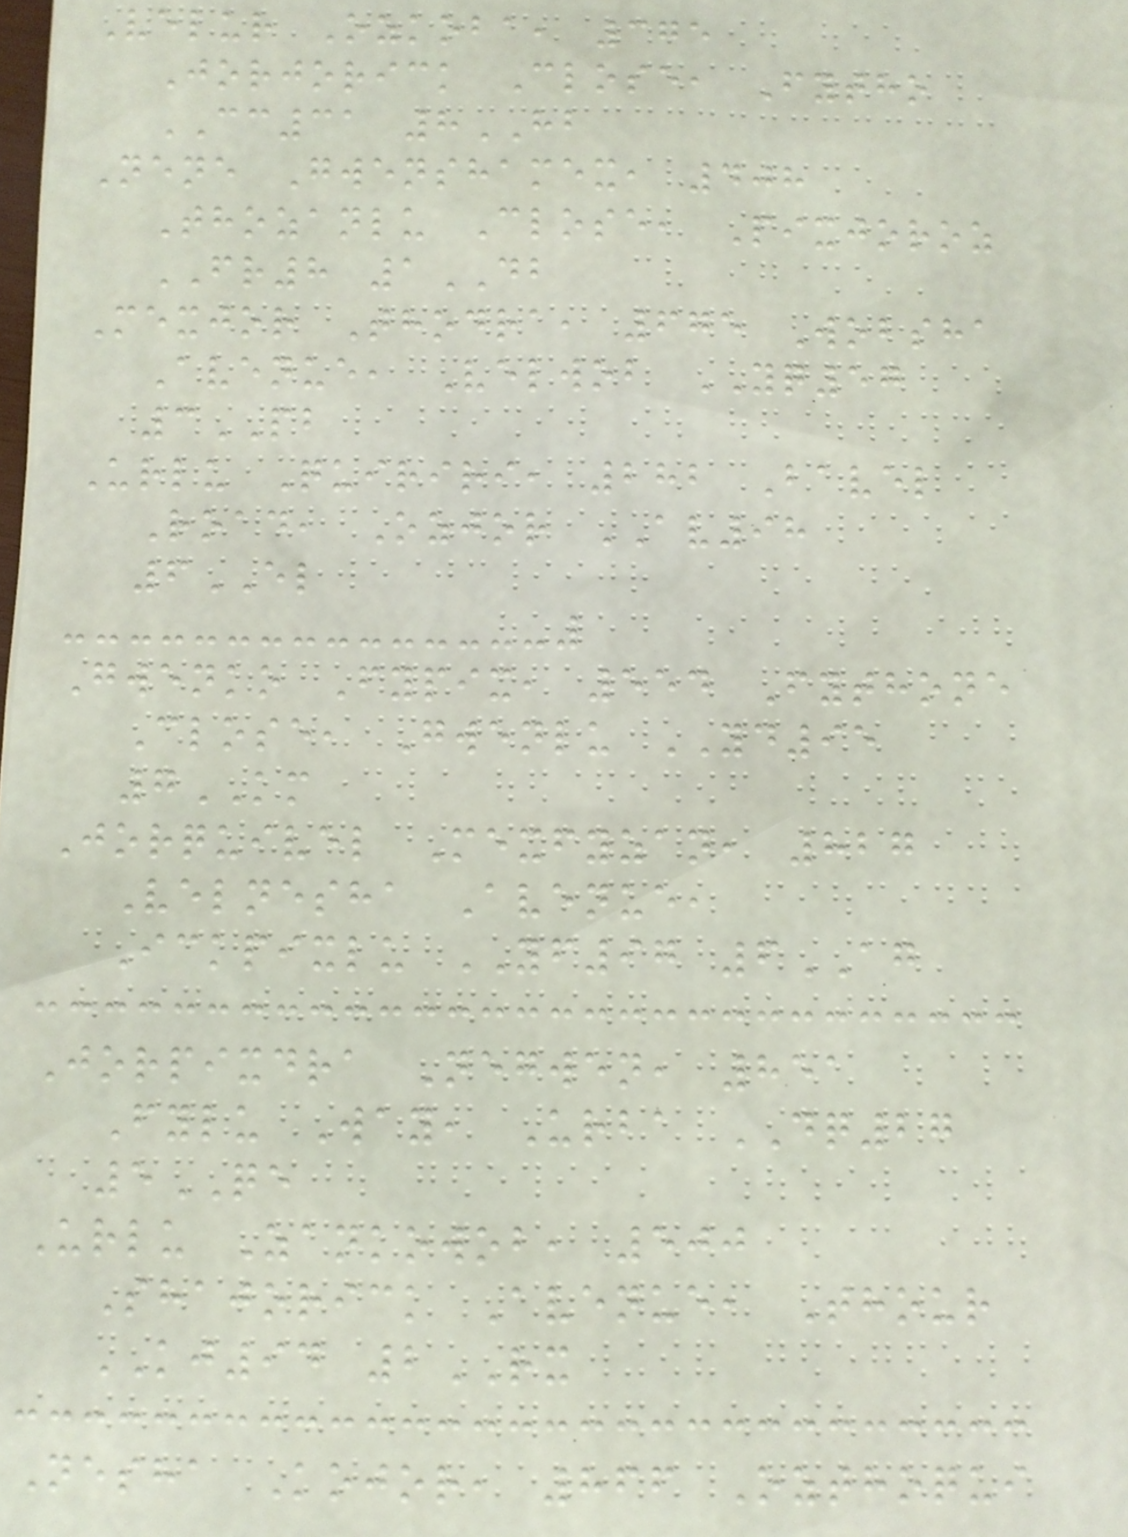Velur Ozkoba, 375
Jorjorick Close, Fytho
CC31 8HB
Nene Gwenshamex, 408
Thozanlu Close, Pixjoroz
FR8 1DB
Mexjor Thodra, 675 Wobsha
Avenue, Velwob YQ57
3PB
Urlu Quiriri, 282 Bavel
Road, Ozjor AV98
6EL
Gwenko Fypix, 554 Fythone
Close, Gwenlu YD95
7KM
Jorquivel Mexfyzan, 827
Velnesha Avenue,
Ickpixlu YF97 6AG
Jorpixdra Negwen, 851
Fylu Way, Urba DQ27
5QE
Urlu Zankowob, 500
Shajorick Avenue, Thour
KJ94 2RX
Nesha Kojor, 866 Ozthoqui
